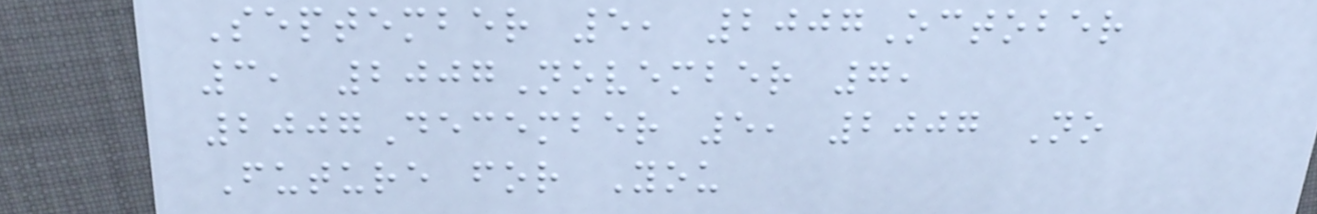September 5, 2007October
3, 2007November 7,
2007December 5, 2007 No
Future for You
